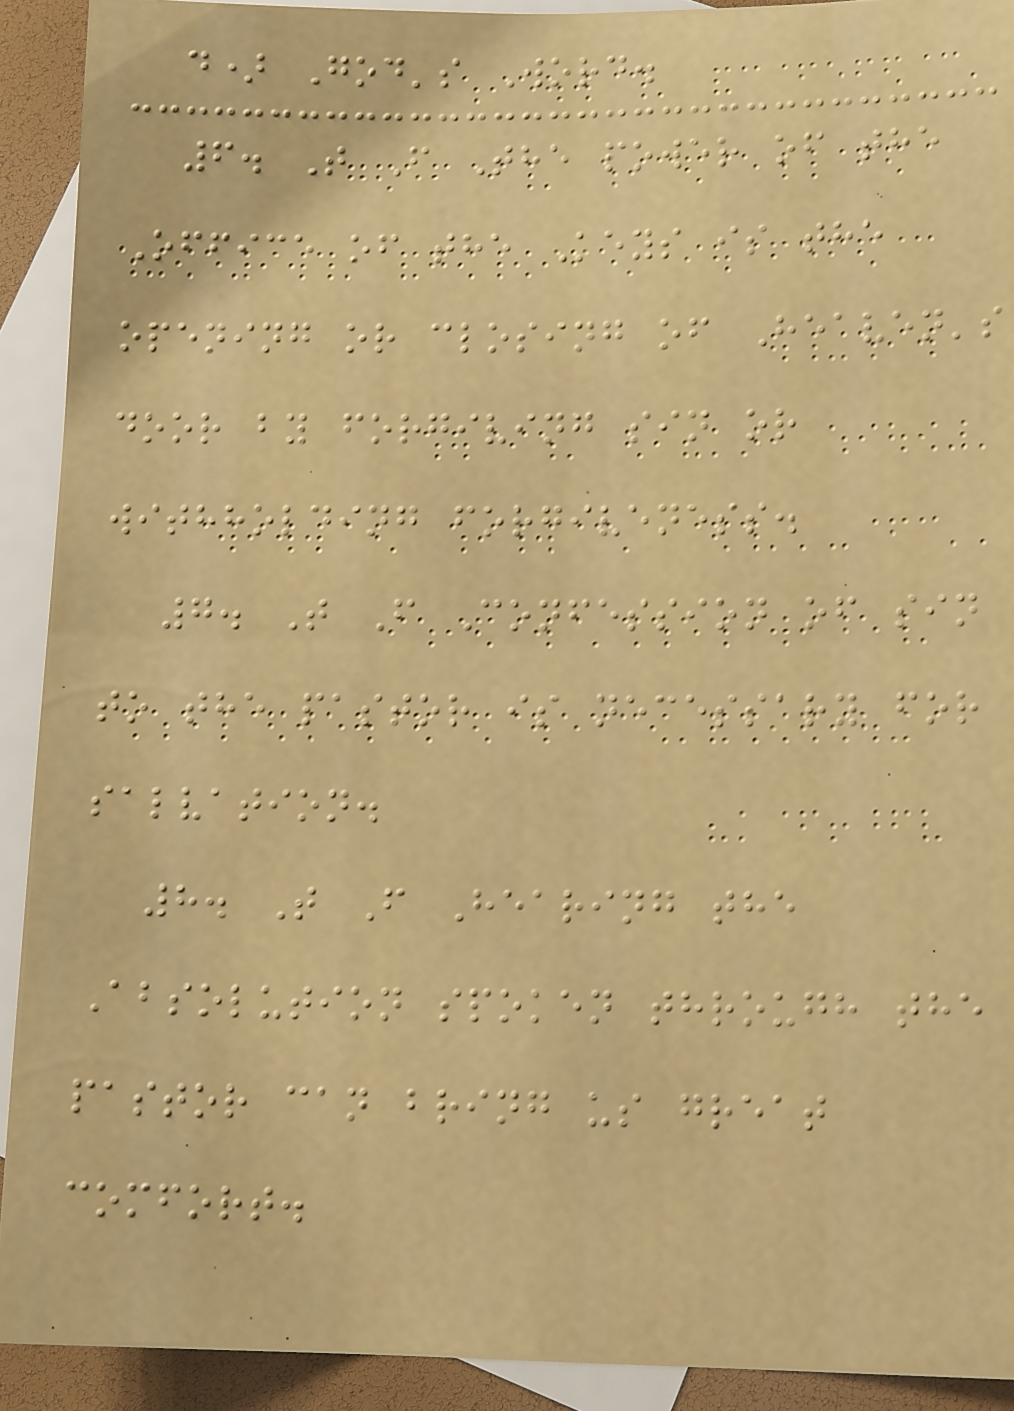d) God's Word.
6. T F The power of the
Office of the Keys is the
opening or closing of Heaven's
door by forgiving sin or
withholding forgiveness.
7. T F Confession of sin
to the pastor is necessary for
salvation.
8. T F Hearing the
Absolution spoken through the
pastor can bring us great
comfort.
